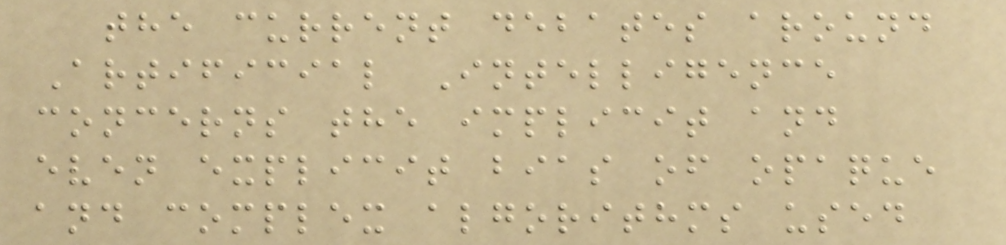the current debates around
Artificial Intelligence
concerns the implicit and
even explicit bias of opaque
and complex algorithms used
